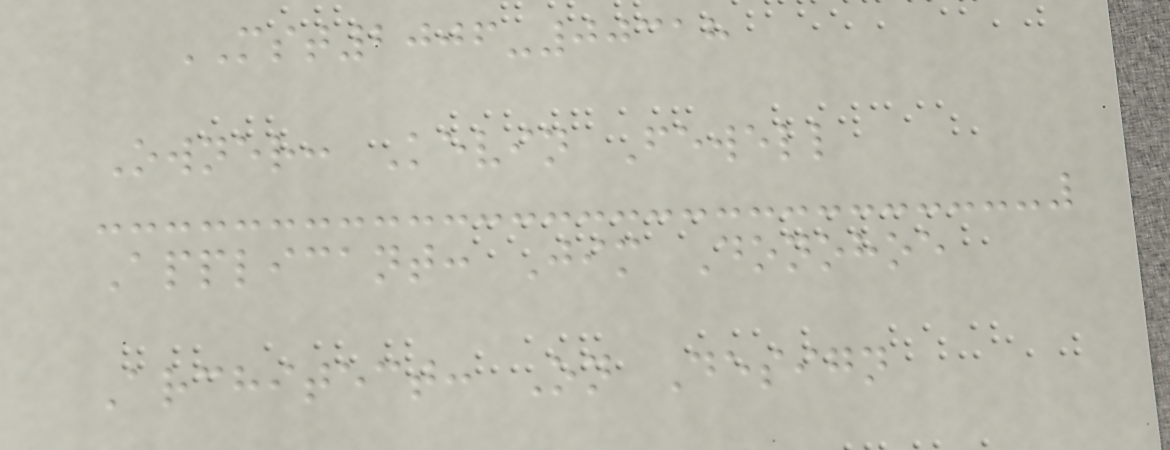MST2006-00318
Owner: Kevin Fewell
Applicant: Jim Donohoe
Architect: On Design
